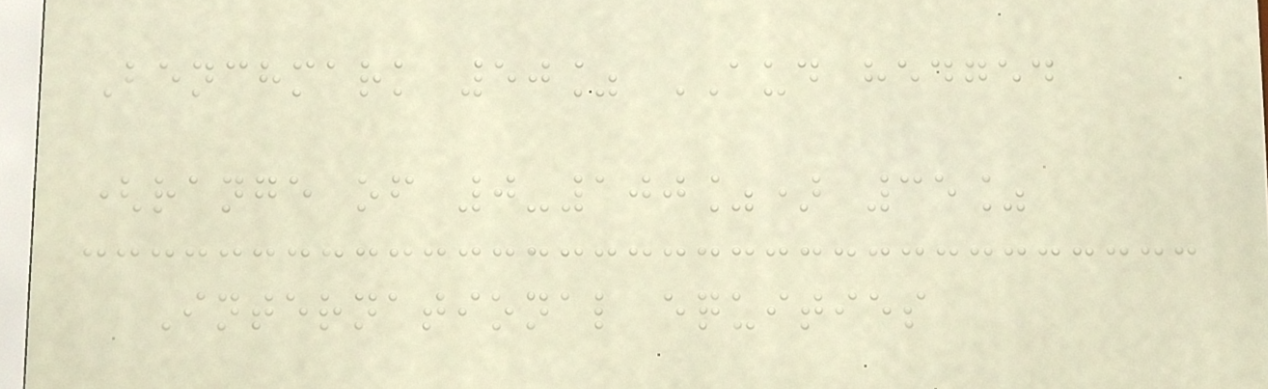Benchmark 50% AUD hedged
(range of 0-100%) 35%
International equities
